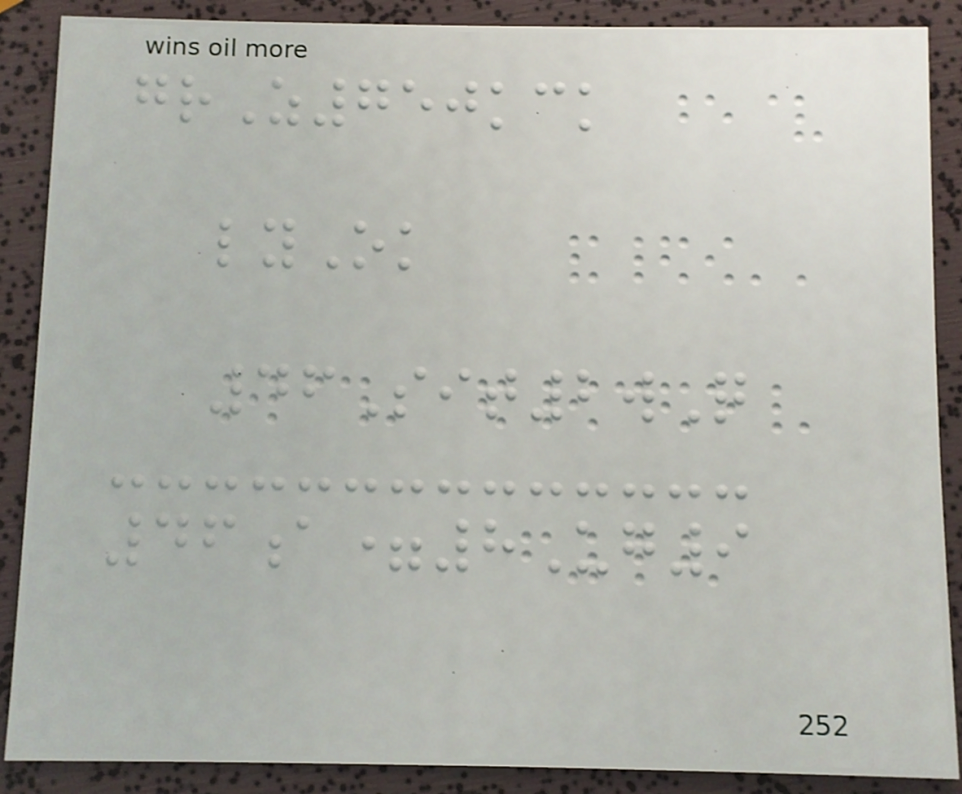grZ750kck
lyOk
46Sit2wQ
46a=8Ug9
